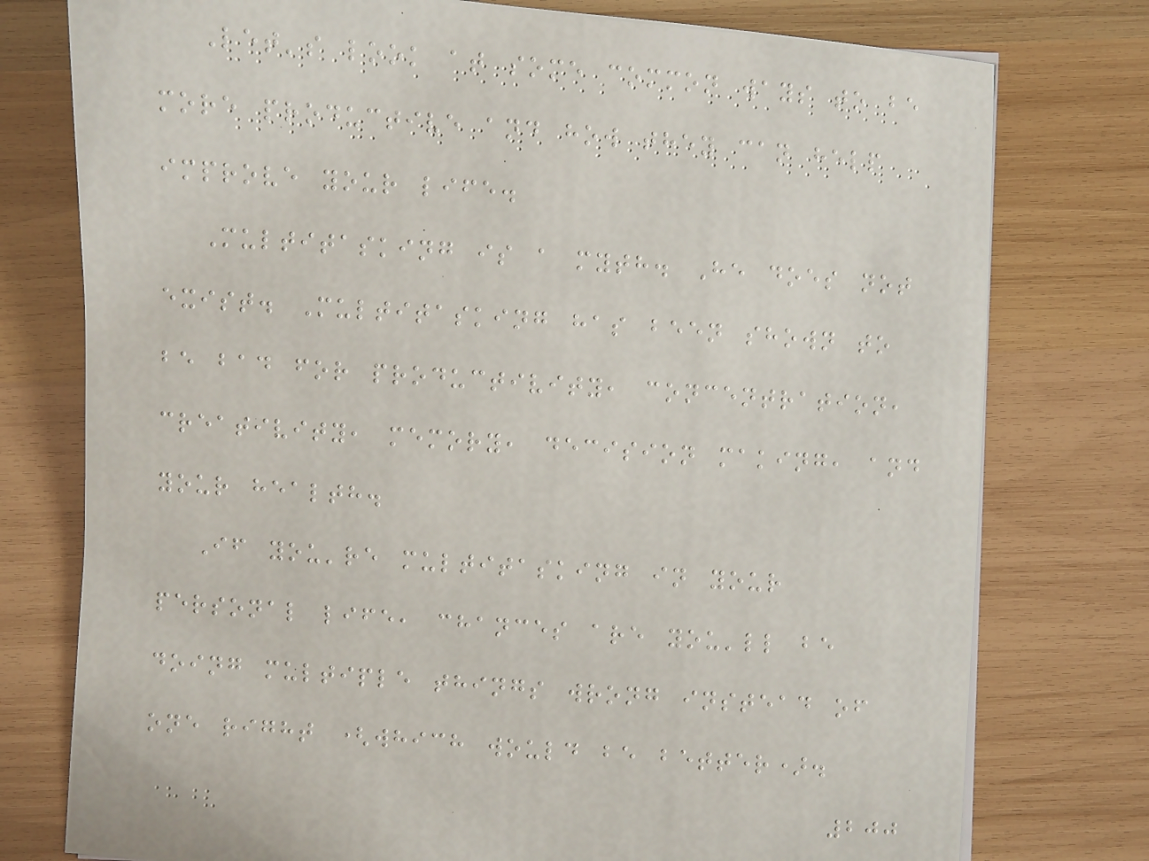Let's look at some common ways to be
more productive and how they can help
improve your life.
Multitasking is a myth. He does not
exist. Multitasking has been shown to
be bad for productivity, concentration,
creativity, memory, decision making, and
your health.
If you're multitasking in your
personal life, chances are you'll be
doing multiple things wrong instead of
one right (which would be better).
200
